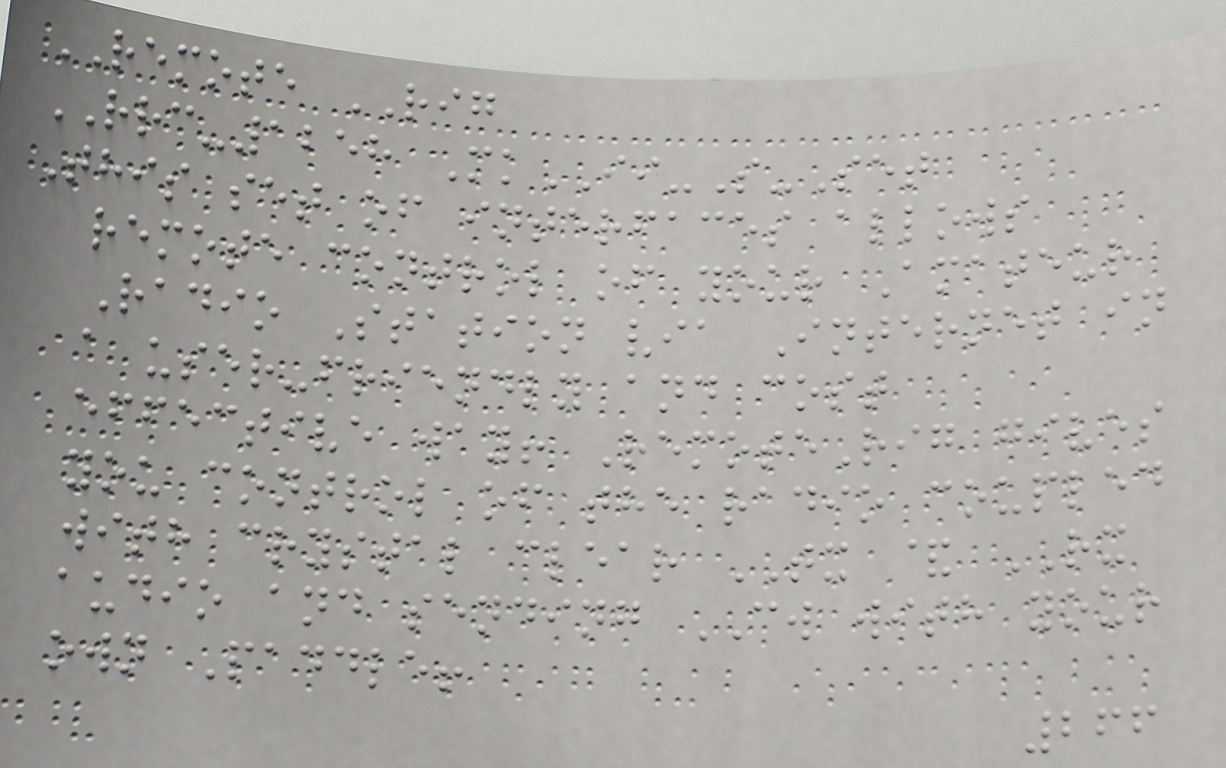REMOTE RIG
RRC-1258 MkII-S-Set
This set of interfaces allows
remote control of your Amateur
Radio Station via Internet in
a user-friendly and cost
effective way! RemoteRig gives
you control of the radio coupled
with crystal clear TX & RX
audio and sending CW with your
own Paddle!
266
